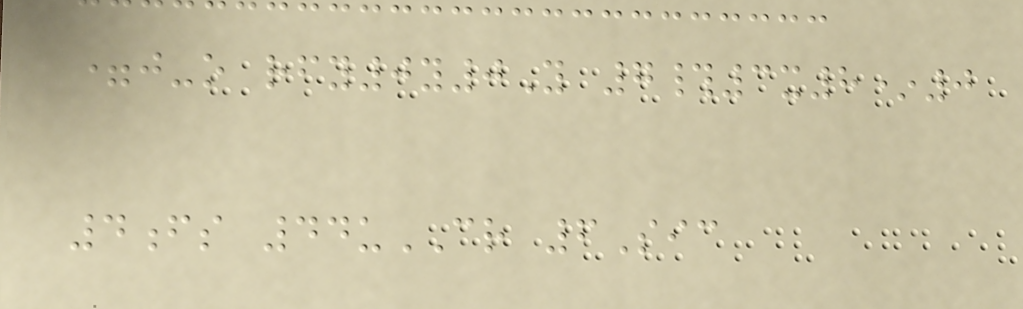=j-o rfy0y0Y 7#3x8*0
4fs 44uCR 6Sic
